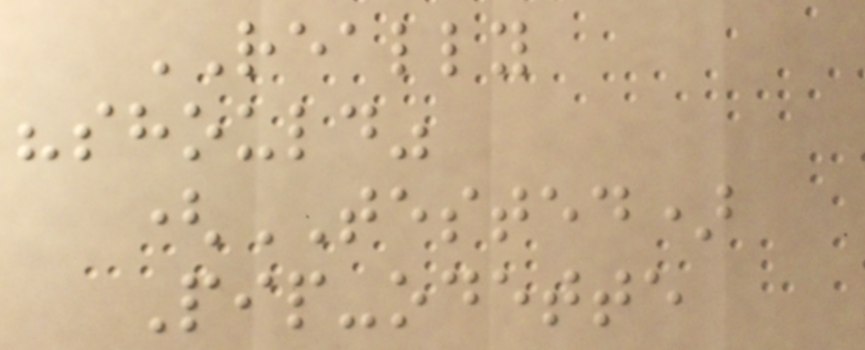REALLY
"should"
(TESTED)
Pip-odette
